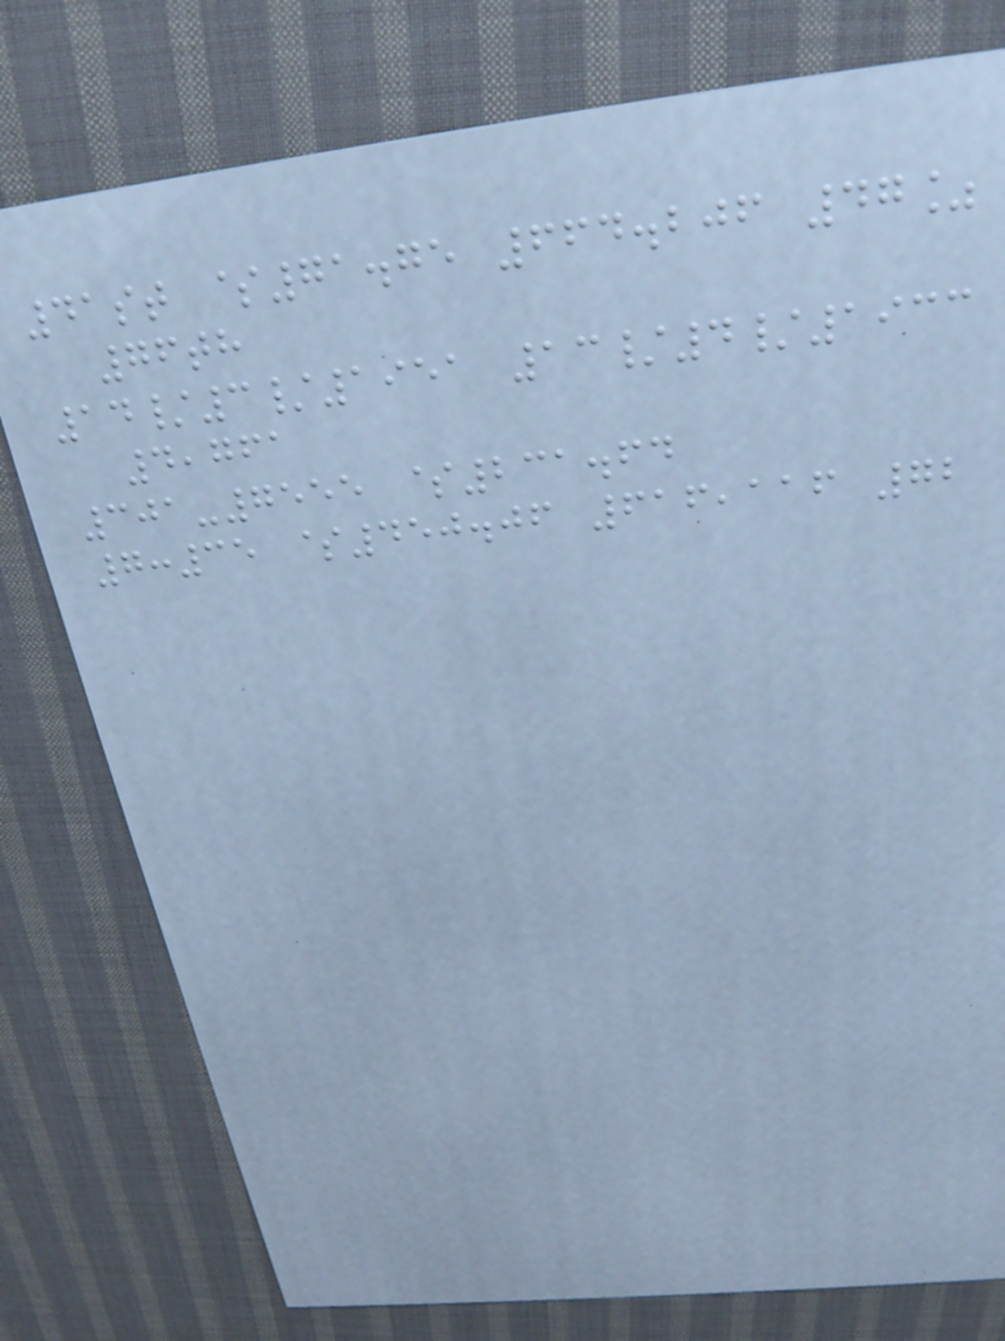41st $71.75 664.206 47%
76th
14/3/1951 13/4/1933
4,761
301-7555 $231.64
7:35 $450.06 616,116 72
